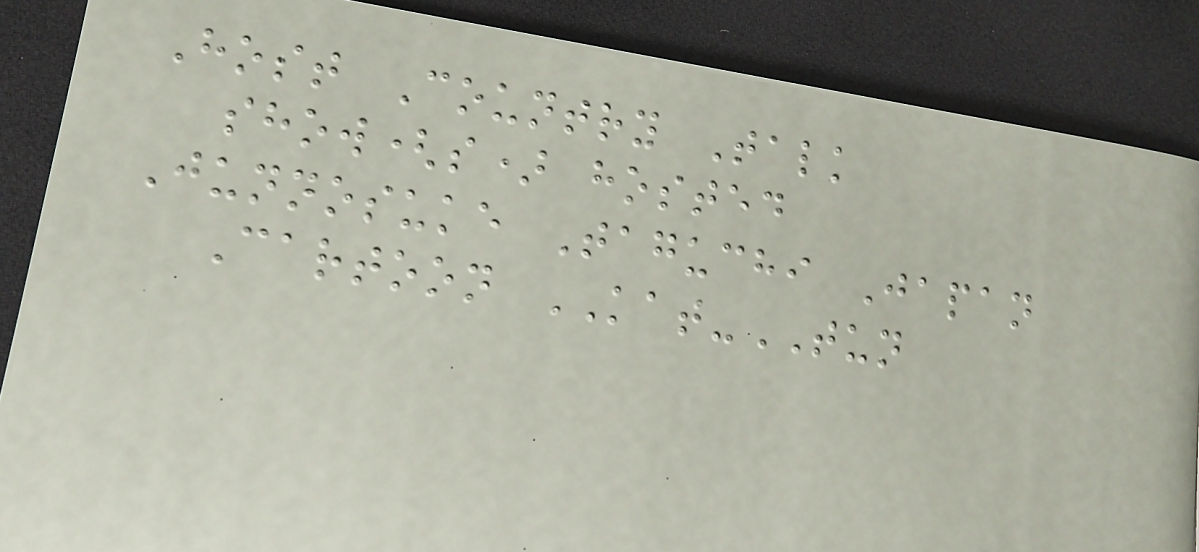Host Country Talk
show(s) hosted
Junnosuke Taguchi Japan
Cartoon KAT-TUN
